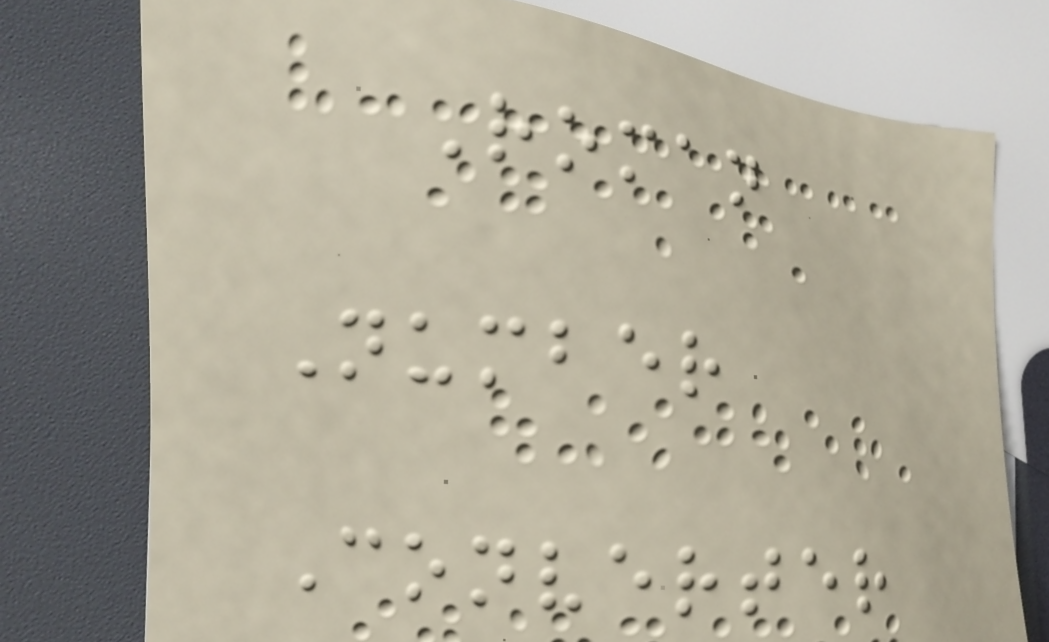Roman
Number
Converter
